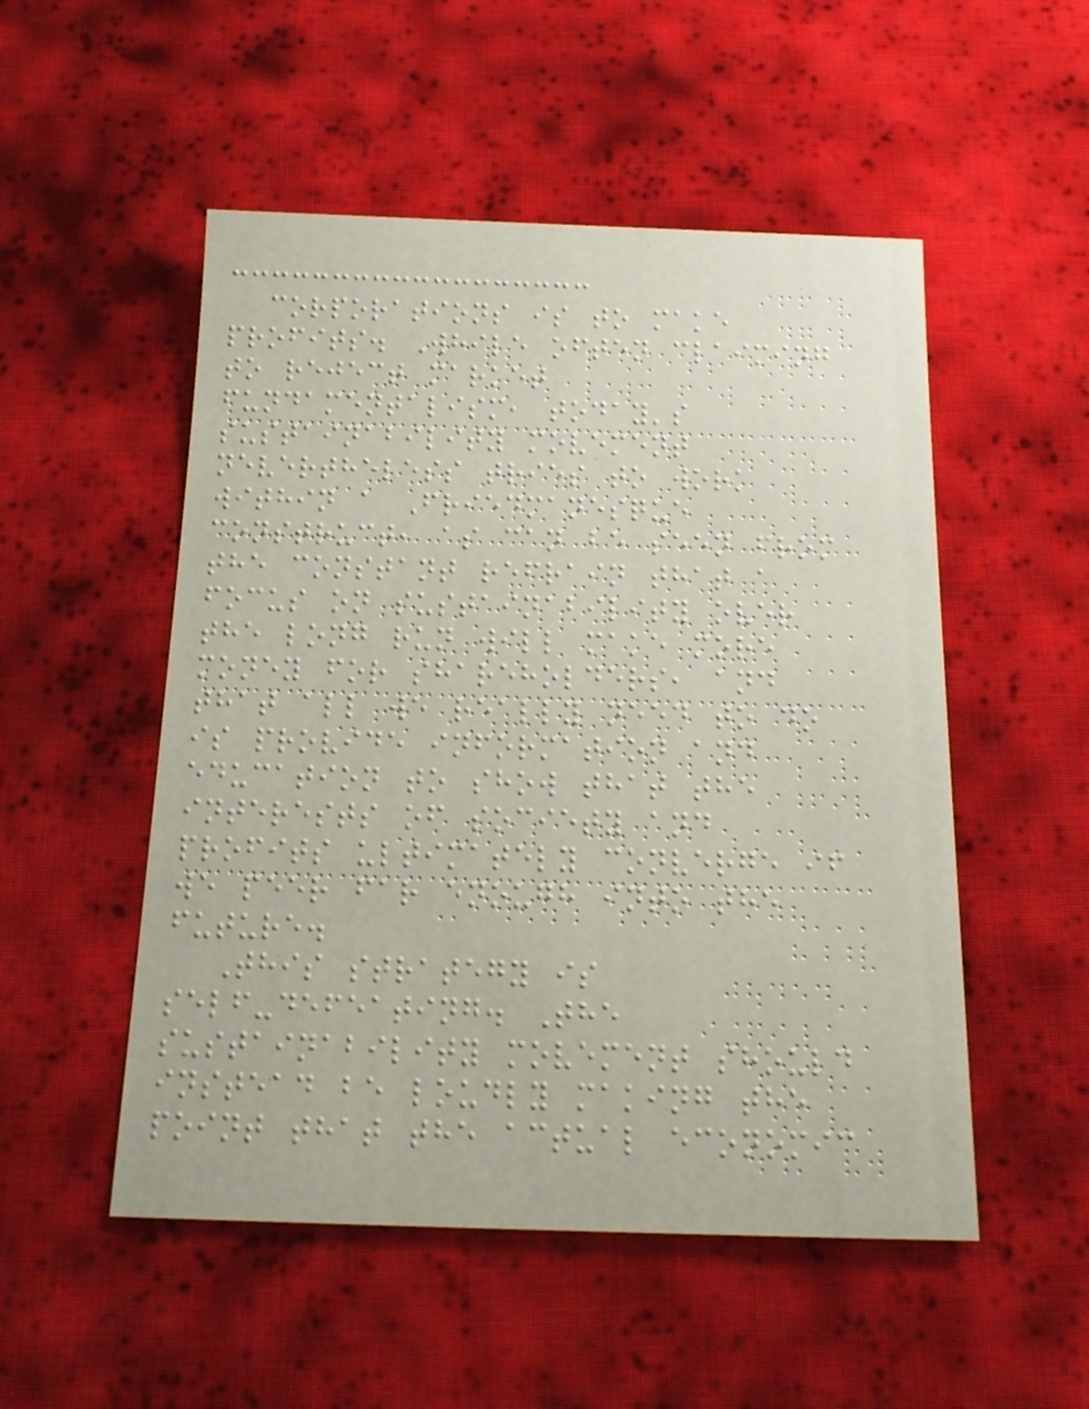corporations is to make
profits. While often claiming
to reject market
fundamentalism, today's
sustainability movement
nevertheless tries to work
within a Friedmanesque
construct, as can be seen from
the constant refrain that a
focus on sustainability over
the long run will make more
money for shareholders, and
that all we really need to do
is provide information and
education to show that the
interests of society and
profits ultimately converge if
we peer far enough into the
future.
This strategy is
self-defeating. The
sustainability movement should
instead be loudly making the
point that the actual economic
